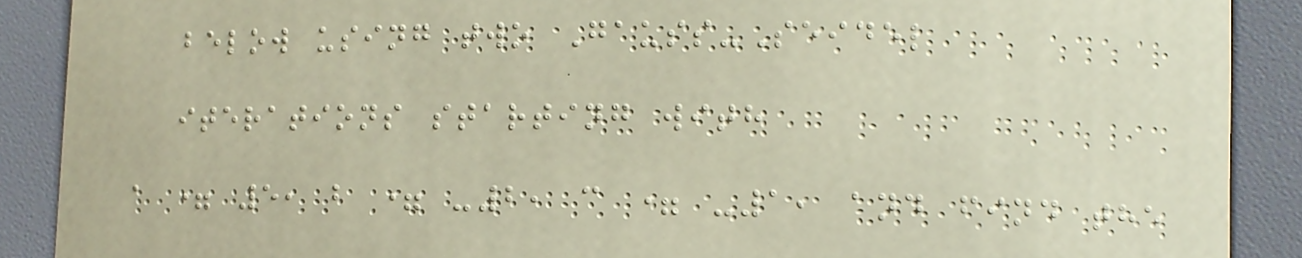below using two Gauss-Seidel
iterations starting with
a = 5, b = -2, c = -1, and find the
